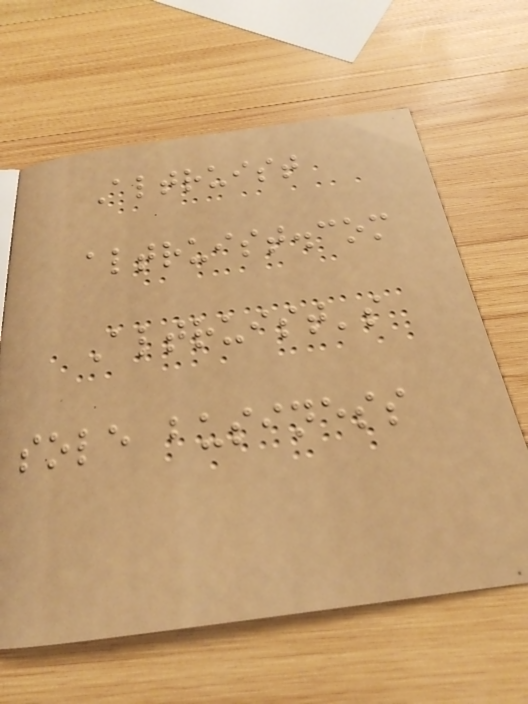Altruist
altruist.com
Altruist's
sole business
